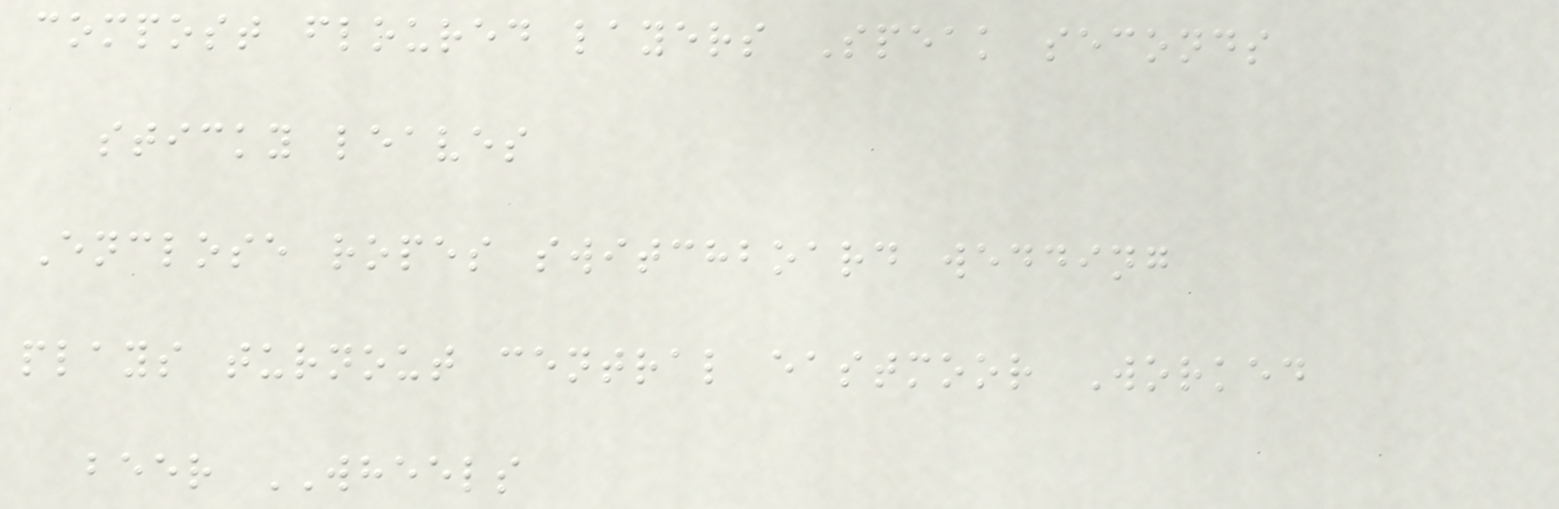compost floured layers Speak seconds
sticky leaves
Enclose ropes switchboard wedding
plays turnout central eastmoor Worked
beer WHEELS
